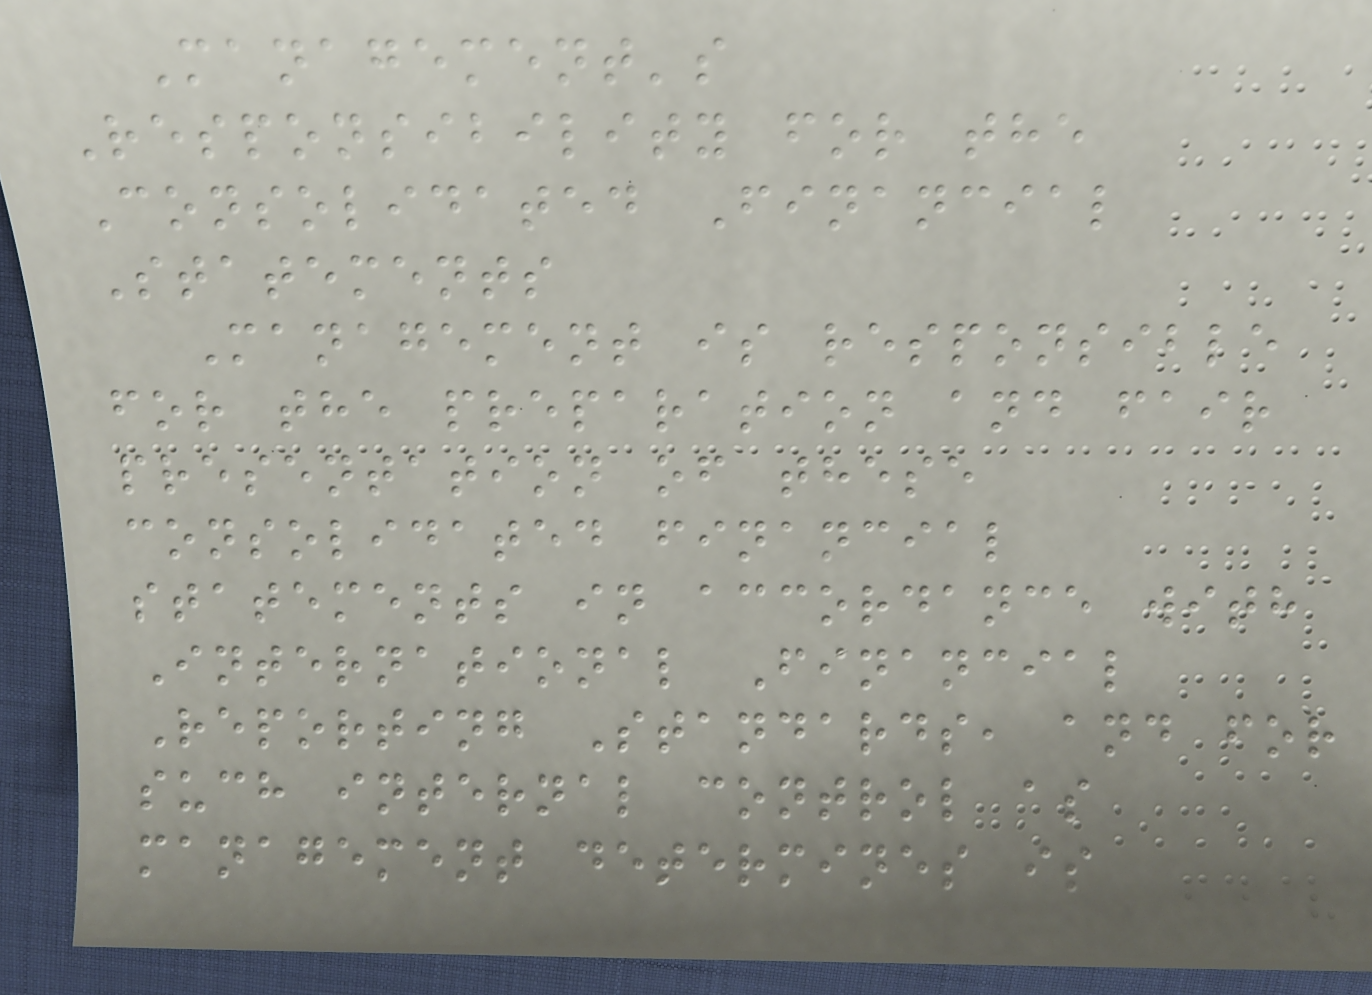Management's
Responsibility for the
Consolidated Financial
Statements
Management is responsible
for the preparation and fair
presentation of these
consolidated financial
statements in accordance with
International Financial
Reporting Standards, and for
such internal control as
management determines is
